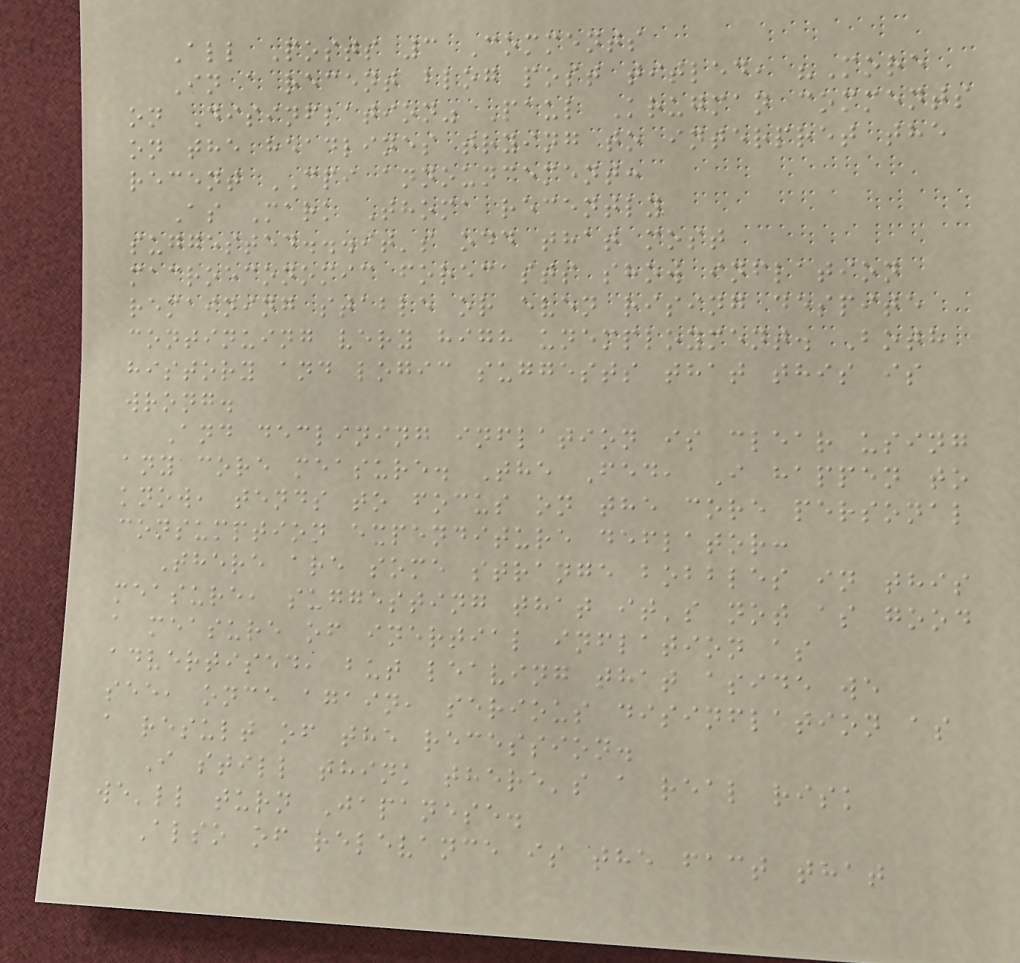All Posts 3 Comments
In a recent blog post titled, "More
on Disinflation" Paul Krugman comments
on the headlines trying to interpret the
recent CPI announcement:
As Mark Thoma recently
suggested...it's odd that most
macroeconomic forecasts show inflation
remaining stable or even rising despite
continuing very high unemployment. Both
history and logic suggests that this is
wrong.
And declining inflation is clear using
any core measure. The Fed, I happen to
know, tends to focus on the core personal
consumption expenditure deflator:
There are some strange bobbles in this
measure, suggesting that it's not as good
a measure of inertial inflation as
advertised, but leaving that aside we
see, once again, serious disinflation as
a result of the recession.
I still think there's a real risk
we'll turn Japanese.
Also of relevance is the fact that
